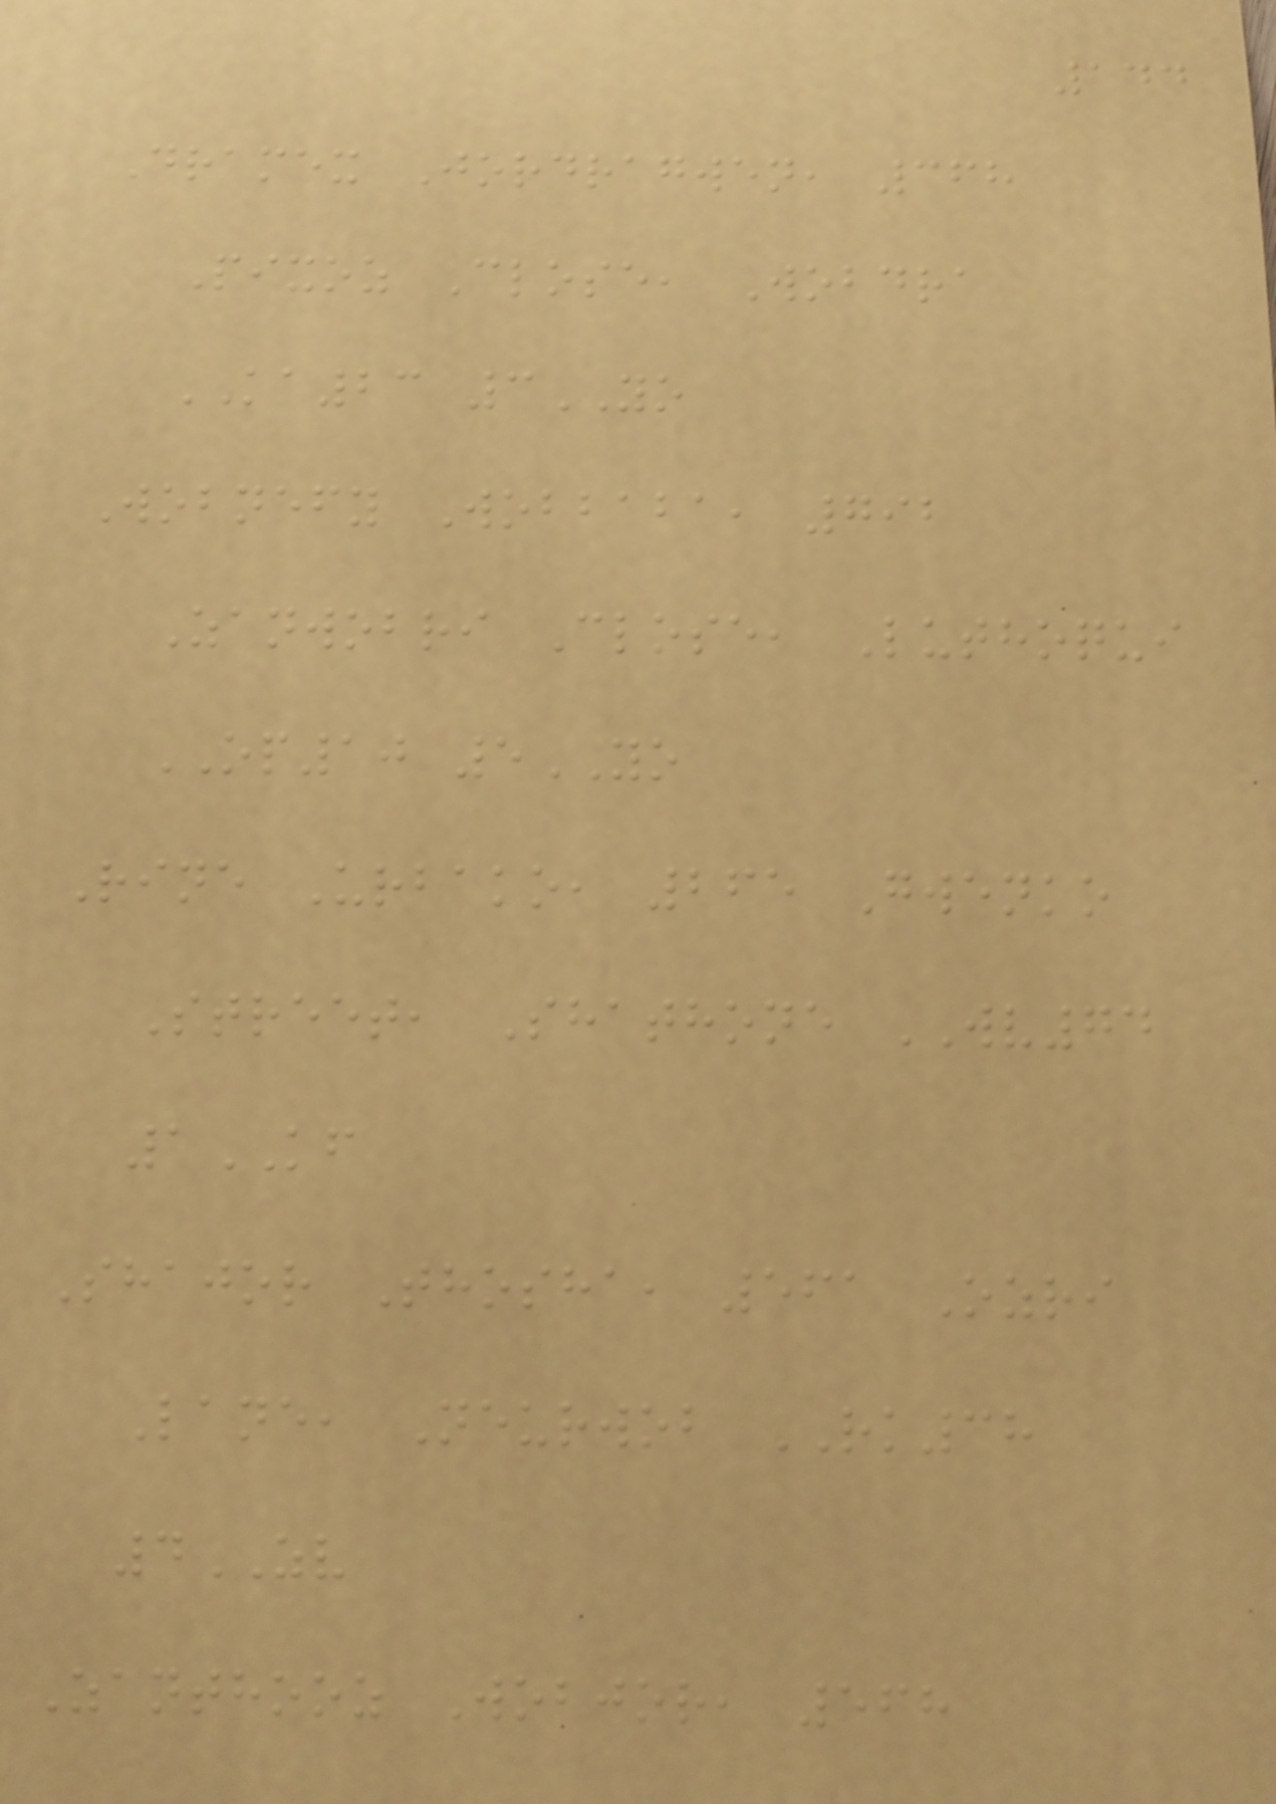144
Dramex Jordragwen, 368
Pixoz Close, Wobdra
KA23 3YO
Wobnefy Wobbaba, 792
Zanwobri Close, Luthoqui
OP10 5YO
Rine Urbako, 265 Gwenko
Street, Shathone WV74
1KF
Shajor Thosha, 561 Ozri
Lane, Neurwob RK38
4ZV
Zanthooz Wobjor, 568
